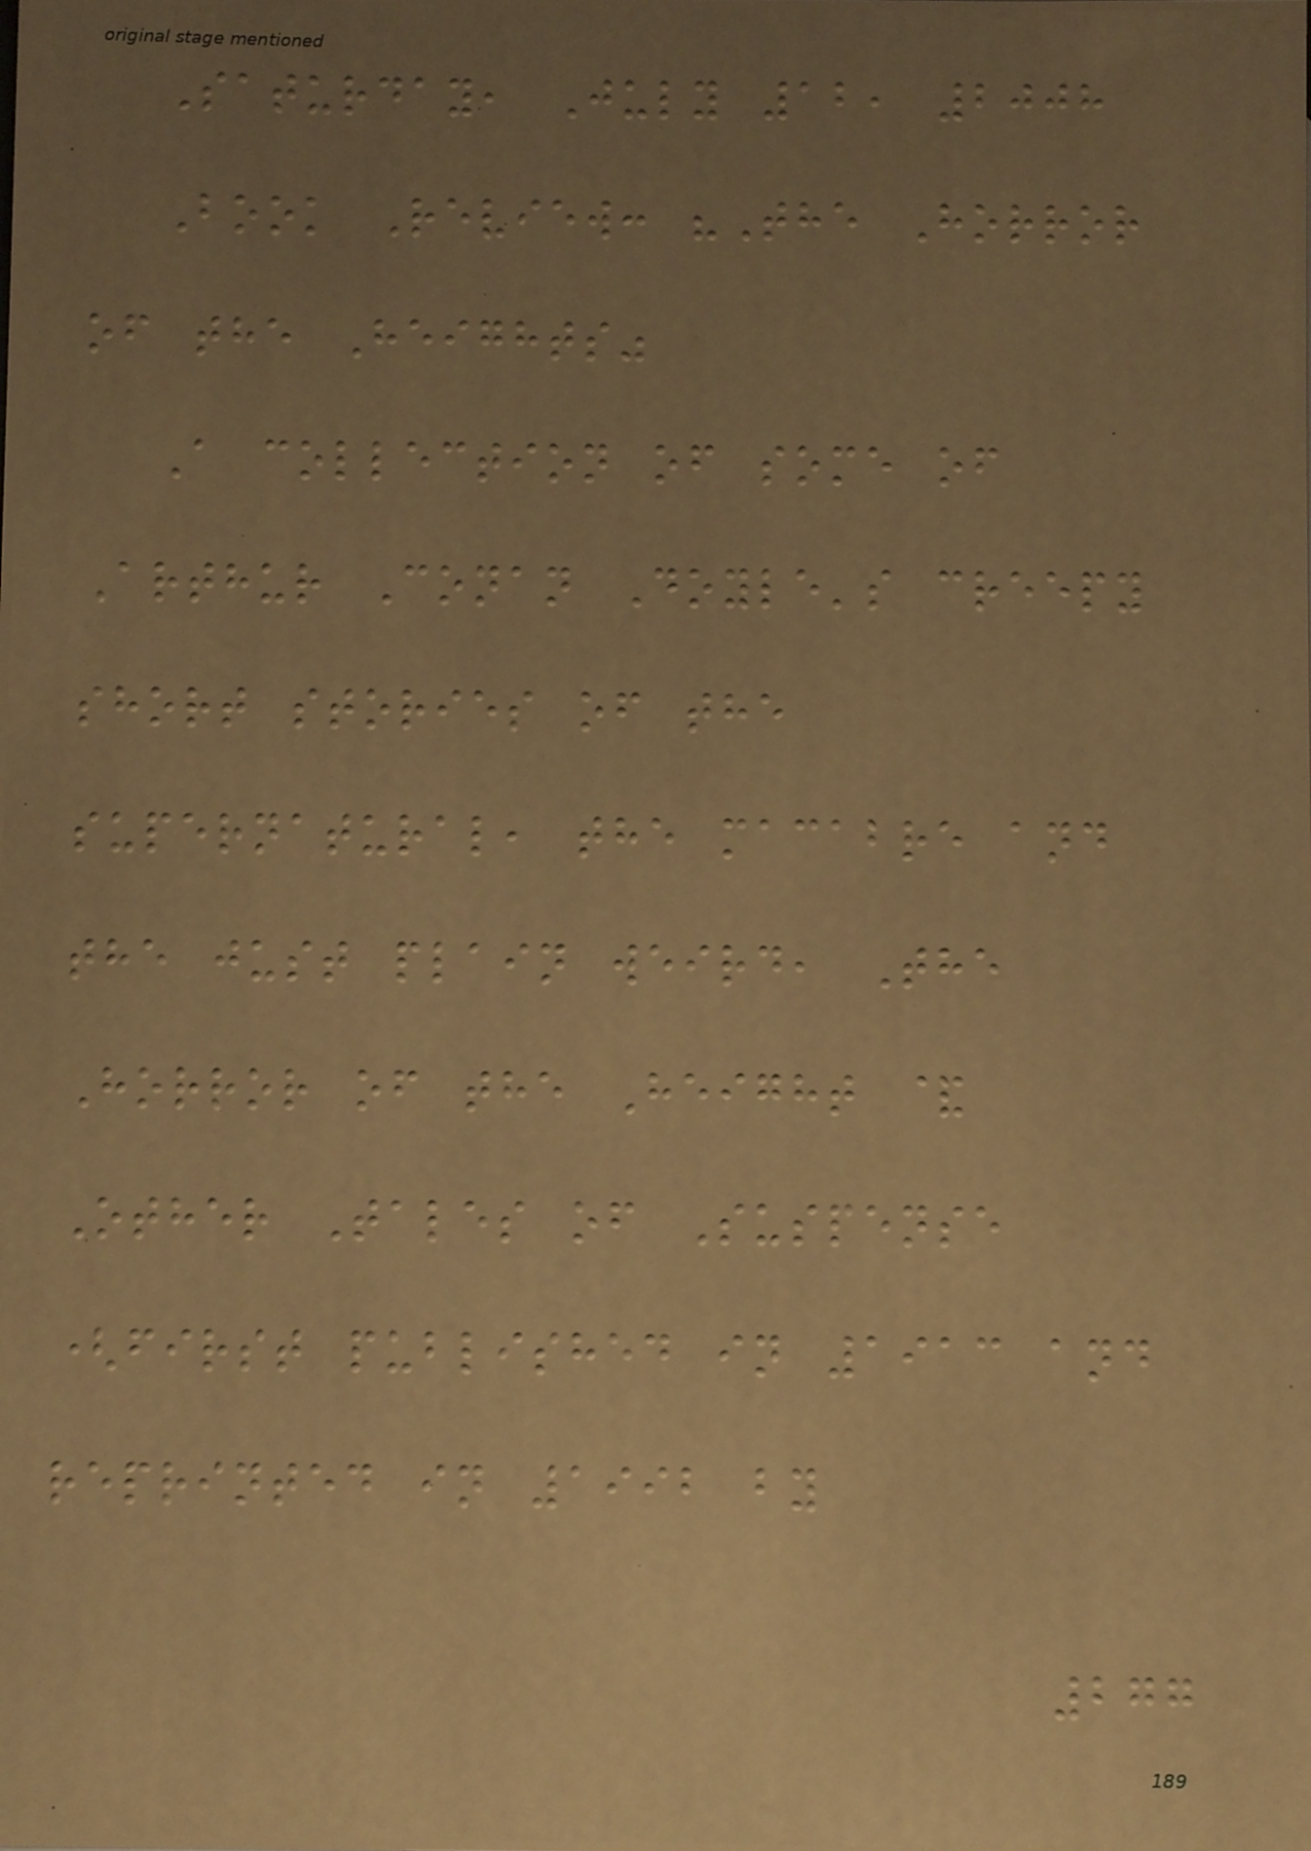Saturday, July 12, 2008
Book Review: "The Horror
of the Heights"
A collection of some of
Arthur Conan Doyle's creepy
short stories of the
supernatural, the macabre and
the just plain weird, The
Horror of the Height &
Other Tales of Suspense
(first published in 1913 and
reprinted in 1992 by
277
